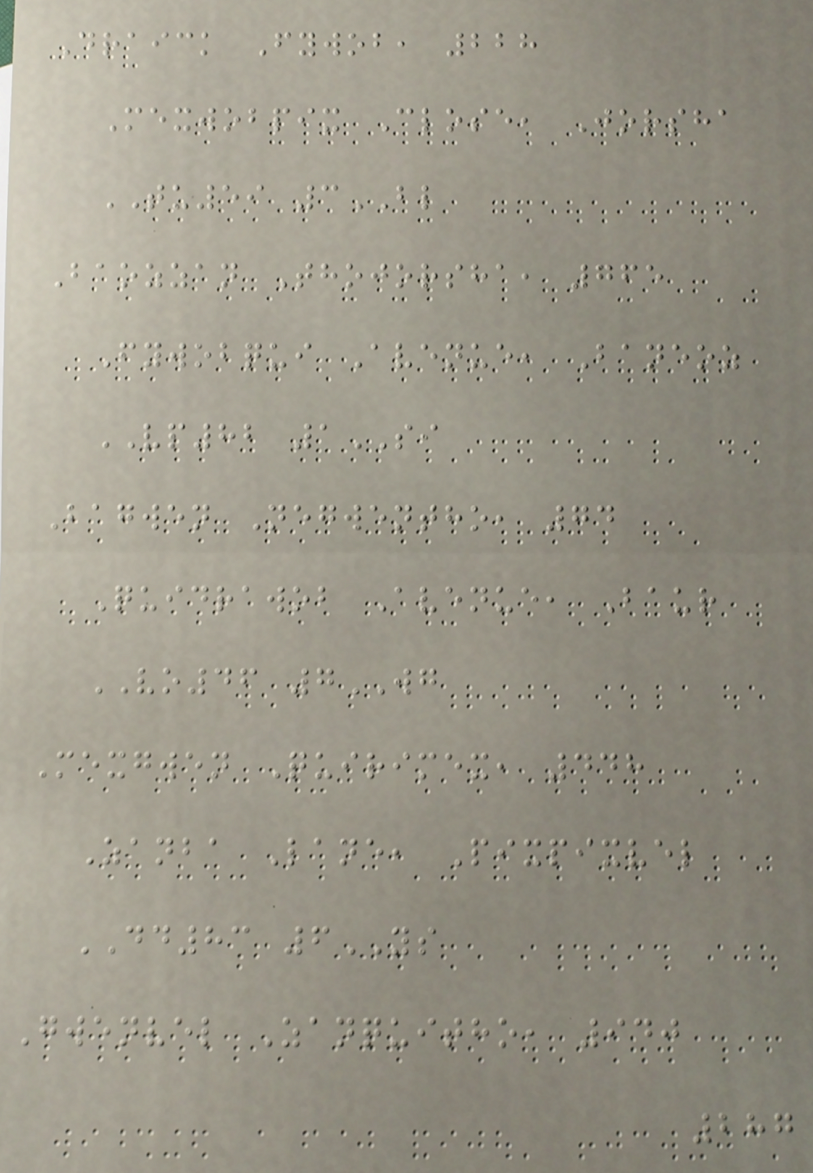Draick Fywob, 228
Mexwobpix Close, Jorsha
TU59 3BL
Baozzan Thojorsha, 765
Fywobqui Avenue, Baneoz
VP82 1SI
Bagwen Negwentho, 74
Quidrawob Avenue, Baur
VO46 7WG
Mexgwen Quirimex, 448
Zanba Lane, Pixpixvel
DD83 6YS
Gwenvel Zanquitho, 940
287
